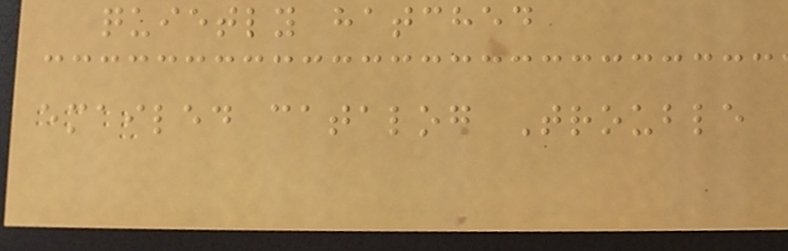quietly hatched
emailed catalog Trouble
